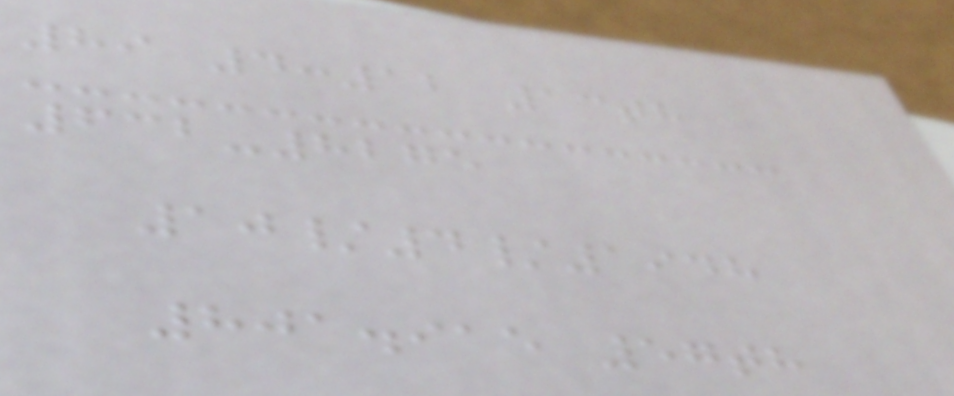89 4:12 13th
632-8275
10/4/1948
801.915 57th
